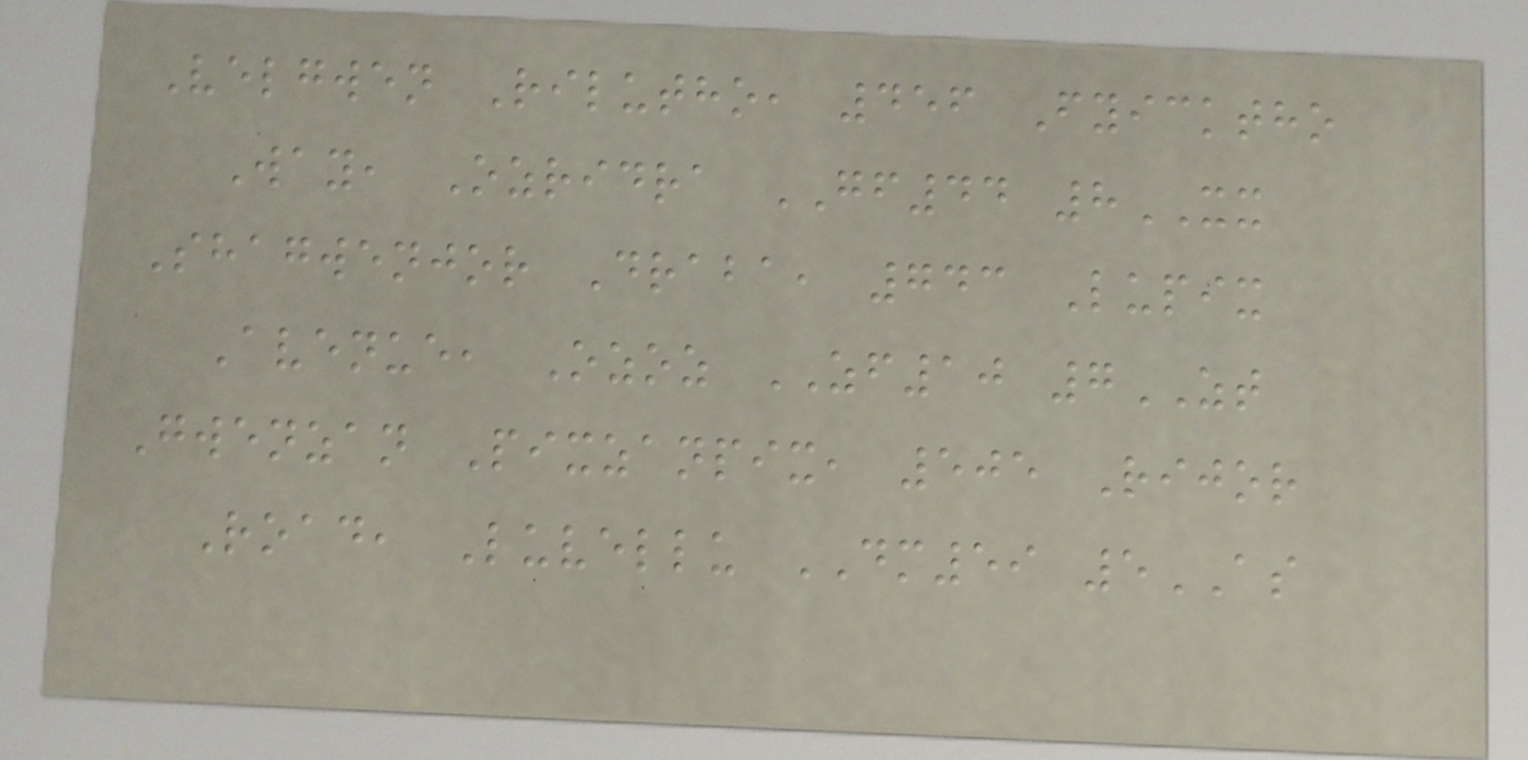Velgwen Rilutho, 456 Fyicktho
Way, Ozridra GF44 8XX
Shagwenjor Draba, 743 Lupix
Avenue, Ozoz ZF10 7ZT
Gwenzan Pixzanpix, 505 Rijor
Road, Luvellu DM59 5AS
